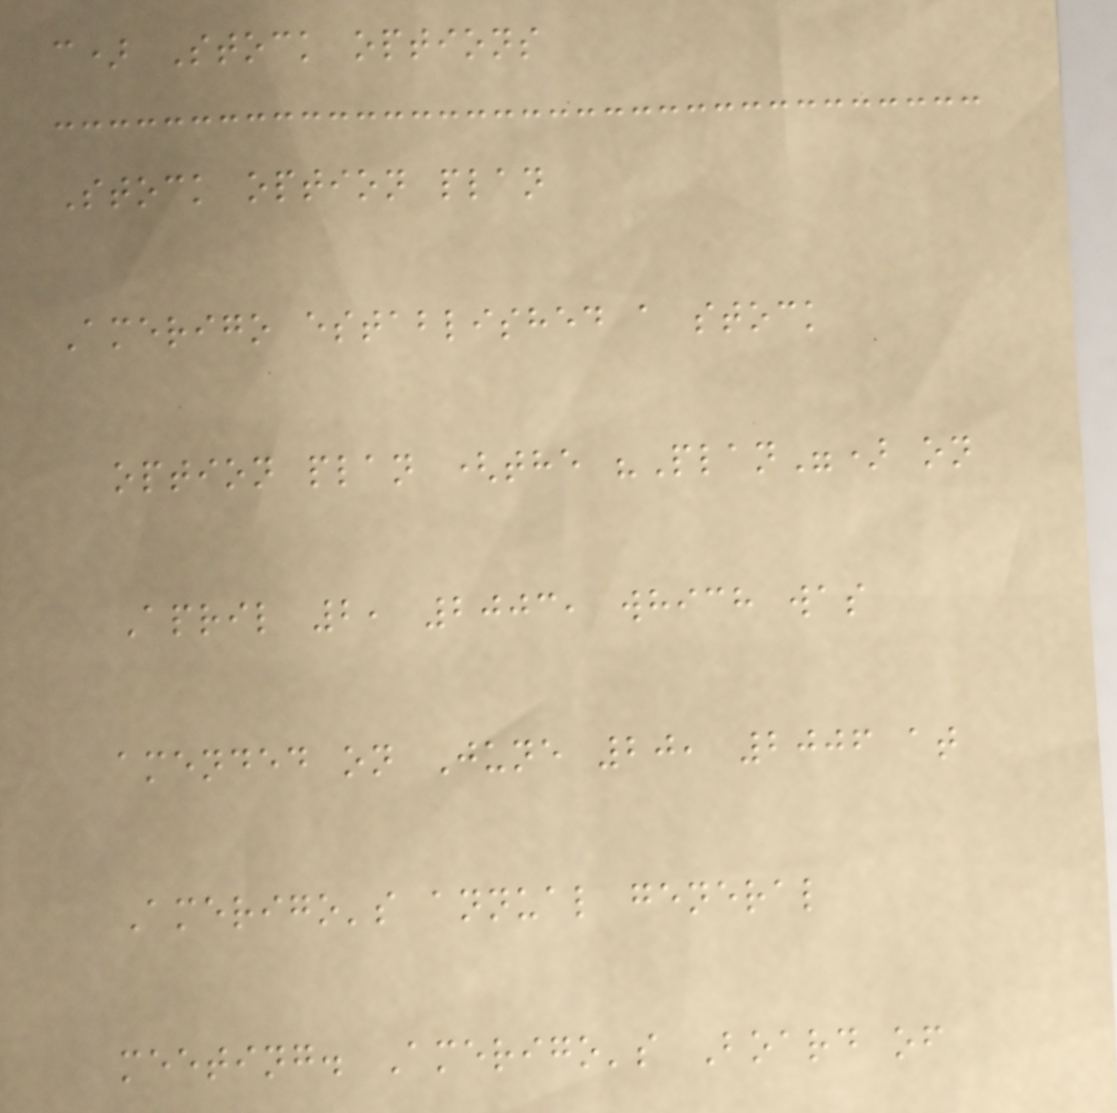c) Stock options
Stock option plan
Amerigo established a stock
option plan (the "Plan") on
April 2, 2003, which was
amended on June 20, 2006 at
Amerigo's annual general
meeting. Amerigo's Board of
